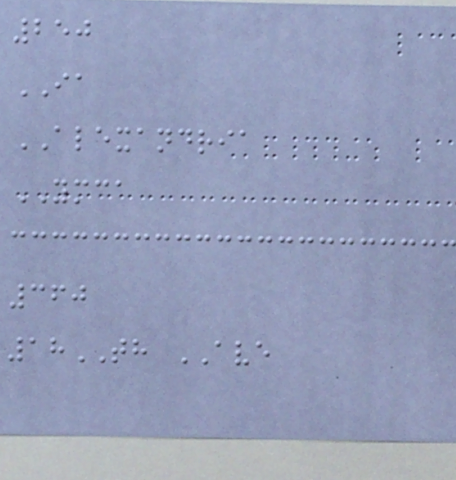250
IA
ALEXANDRIA
YMCA
360
18TH AVE
